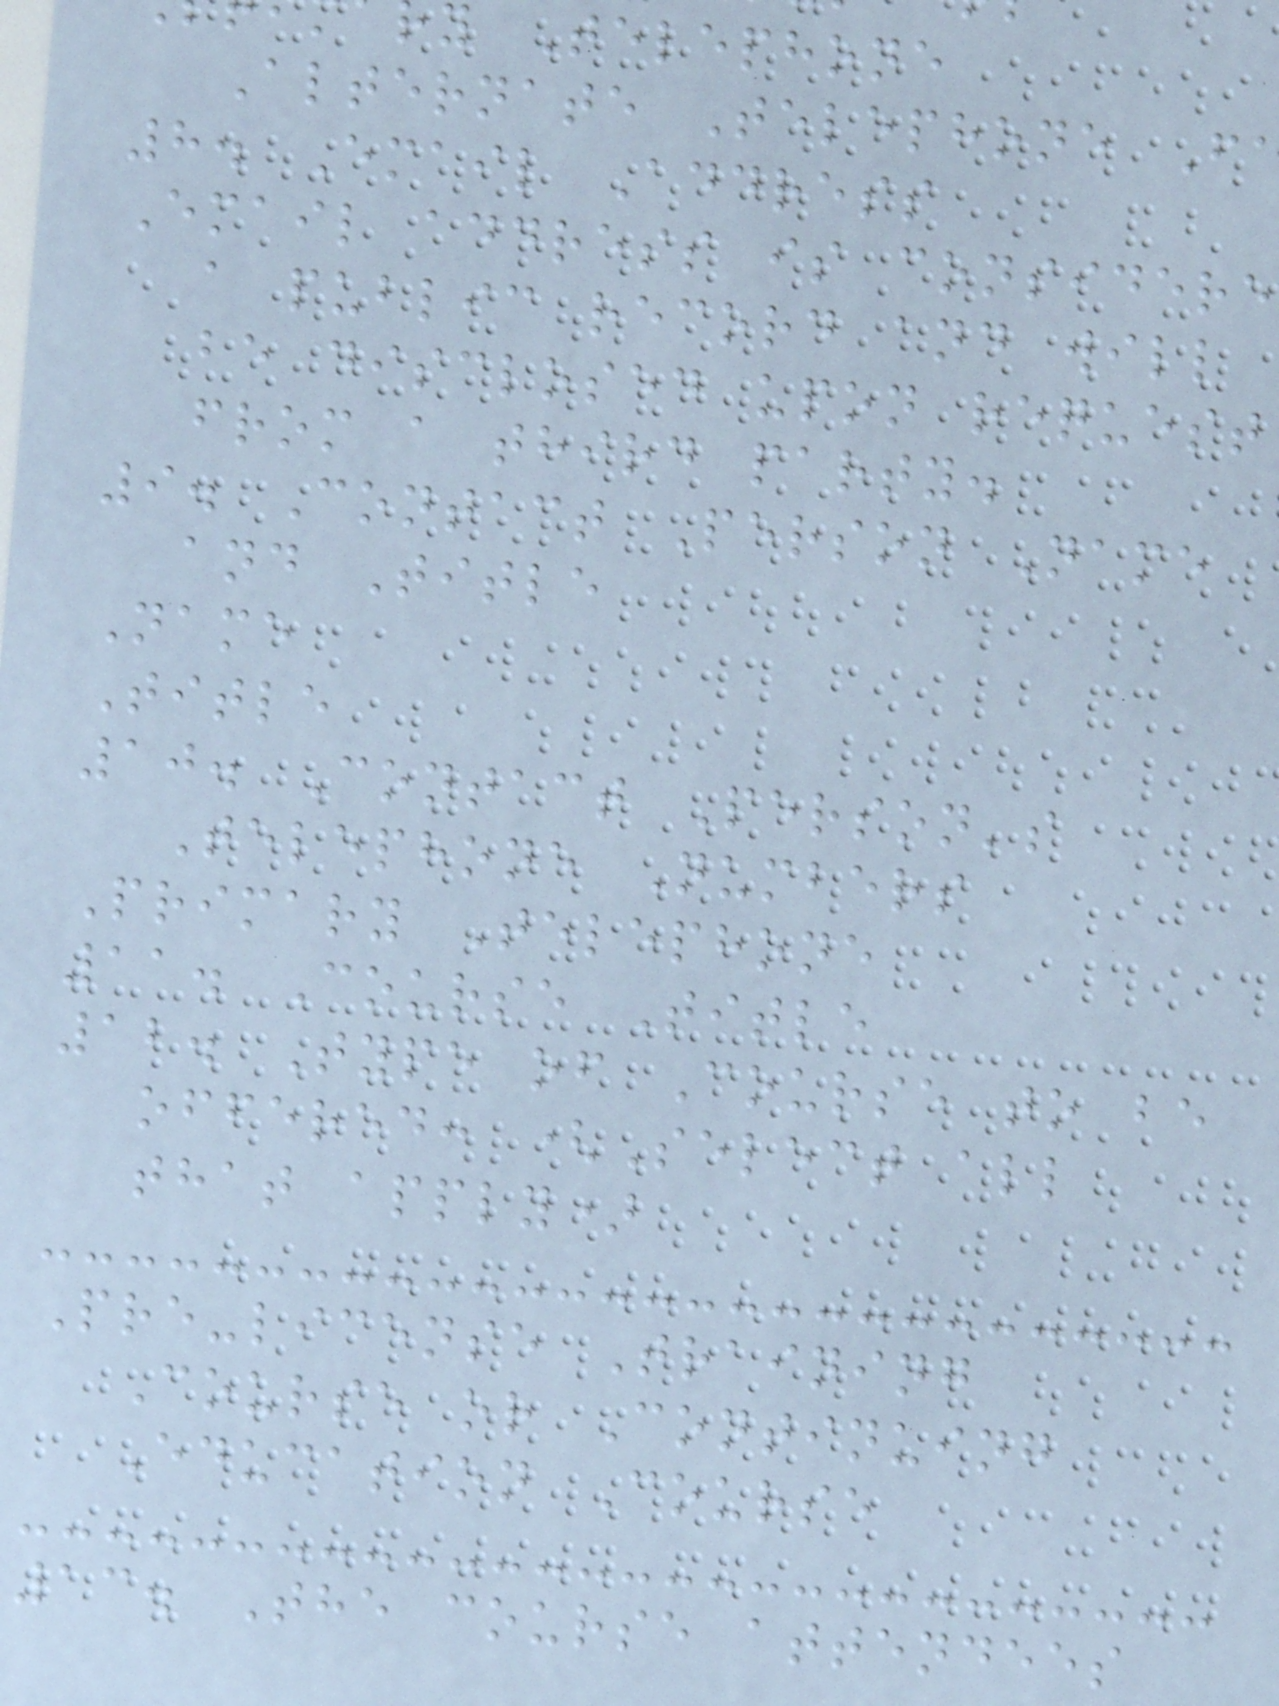y Telephone
Alternate Telephone F
8. Email Address
Email address is considere
a public record and will
be disclosed upon request
from a third party.
9. Contact Person Name
and Title
Name
Title
10. Contact Person's
Telephone Numbers
Primary Telephone
11. Course Title
12. Type of Course to be
offered: (Select all
that apply)
Pre-license Training
Course or Continuing
Education Course
13. The course attendees
